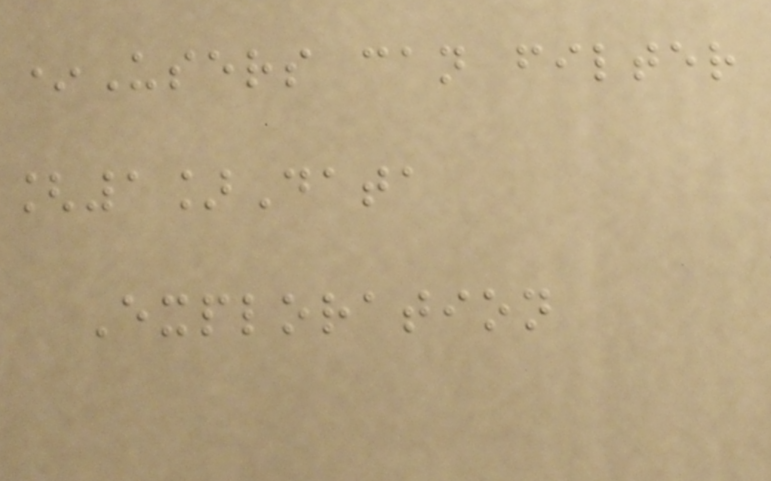*Users can filter
[1]Data
Exploration
